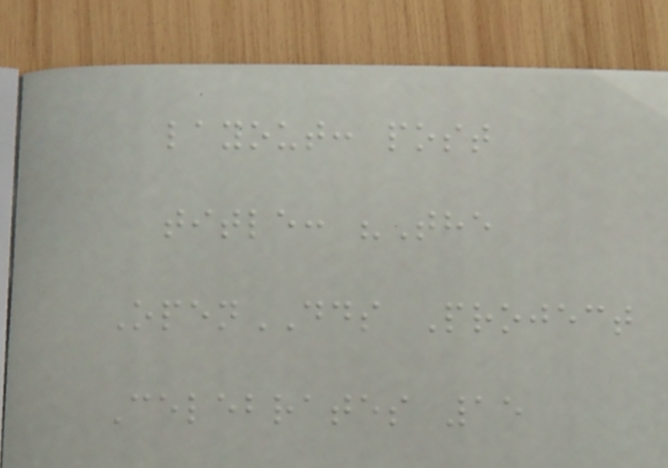layout: post
title: "The
OpenDDS Project
Celebrates 15
